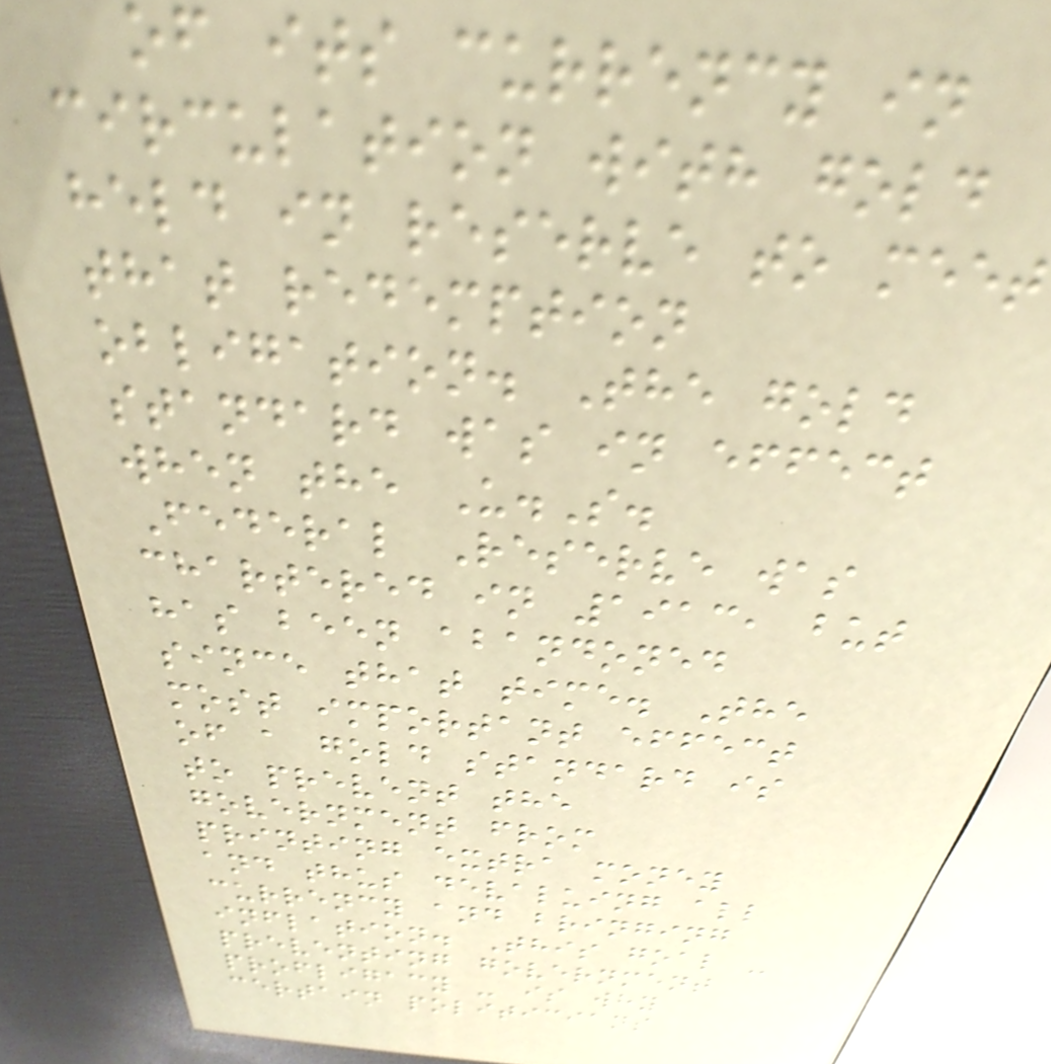of its currency in
circulation with gold
held in reserve to meet
that redemption
obligation. The gold
standard was in effect
when the U.S.
Federal Reserve was
chartered in 1913, but
has been abandoned
since that time. The
most important effect
of a gold standard is
to prevent the
government from
printing extra money
and thus devaluing all
currency and bringing
inflation. This goal -
preventing government
profligacy - is why
certain politicians
